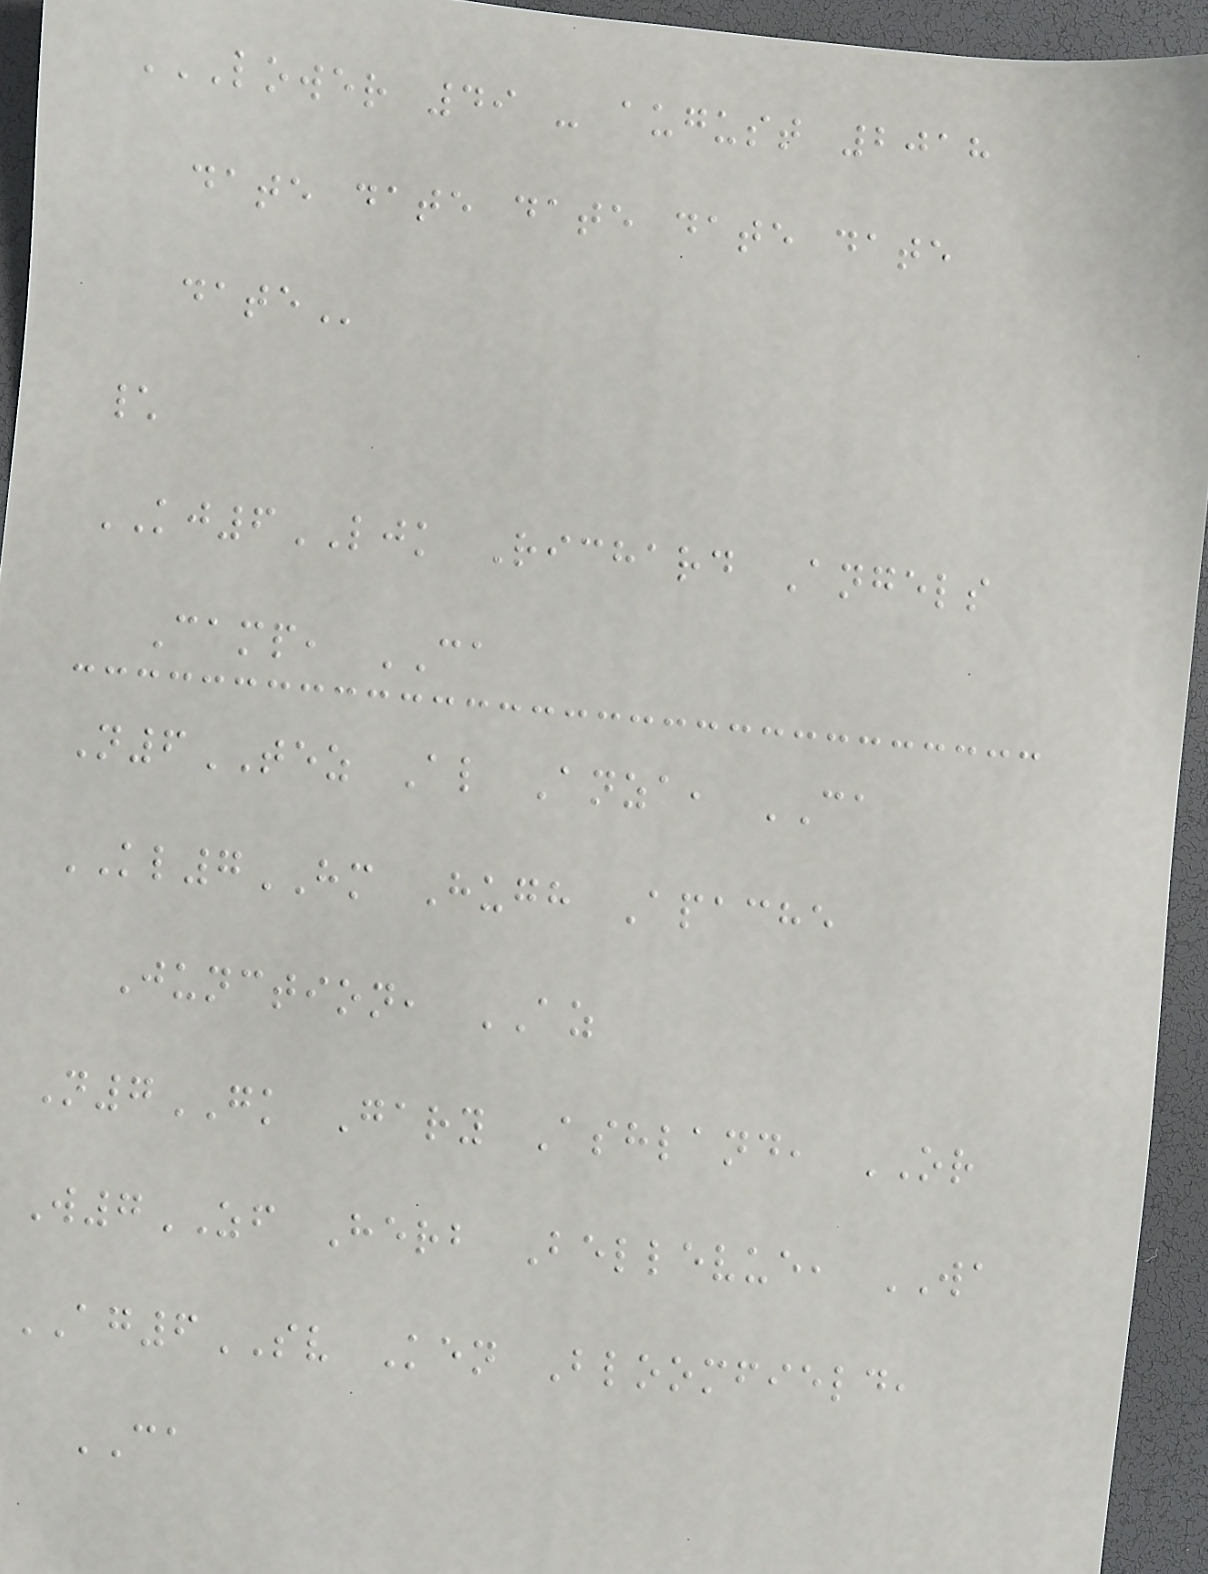LOWER 49 - AUGUST 2018
DATE DATE DATE DATE DATE
DATE
\
KJ6LJK Richard Angels
Camp, CA
N6TEZ Al Anza, CA
KL7HM Hugh Apache
Junction, AZ
N7GK Gary Ashland, OR
W7ZF Herb Bellevue, WA
AG6SV Ken Bloomfield,
CA
